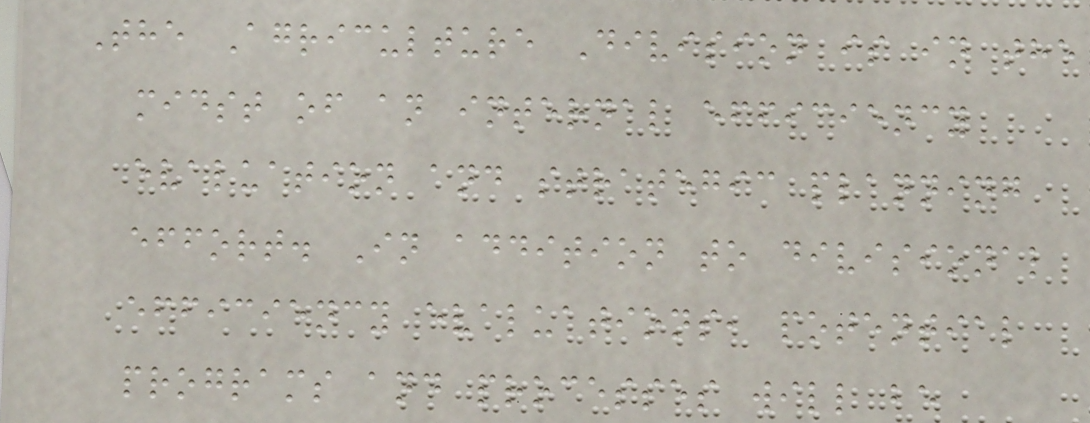The Agriculture Division is in the
midst of an internal efficiency
evaluation and strategic planning
effort. In addition to divisional
efficiency evaluations, potential
programs and processes will be
